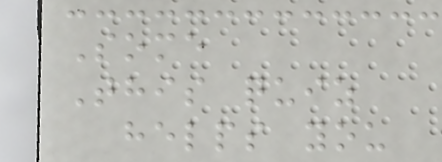Some
This quiz
helps you
